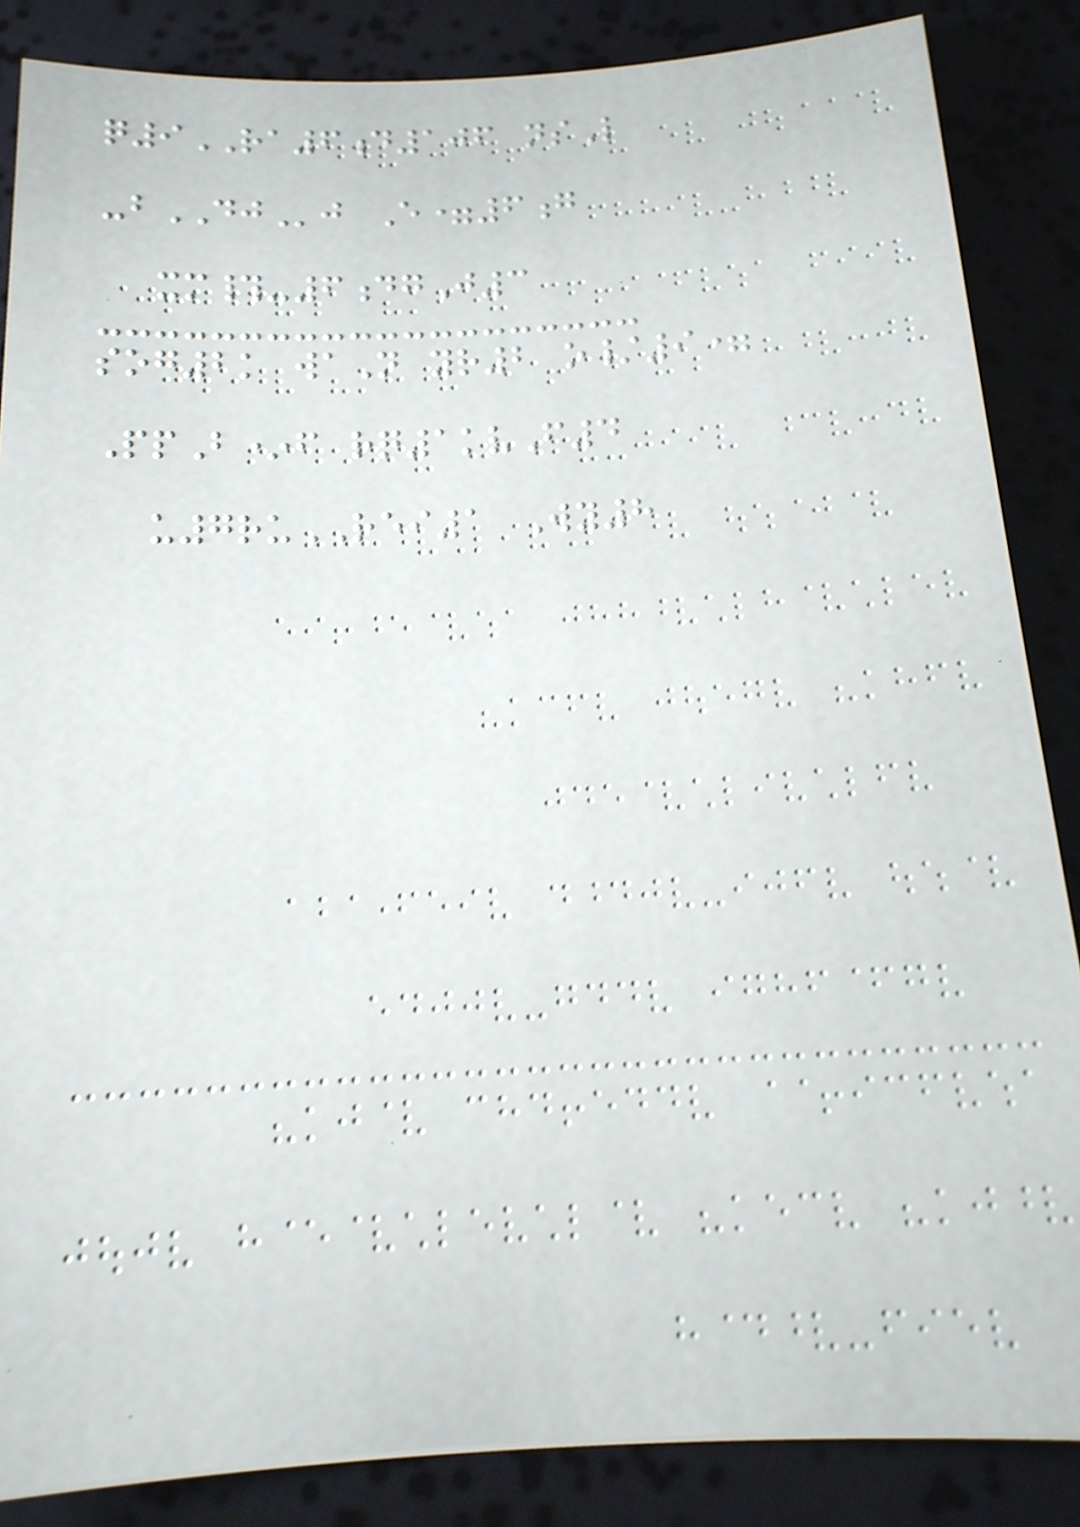q9RA6d106 nsL
-bDJj E=6g
xm#-6dgJ3
sog2k waN yr2 o/9=
PpB*f rq1kvF4
u7ruREI1 Wy8
